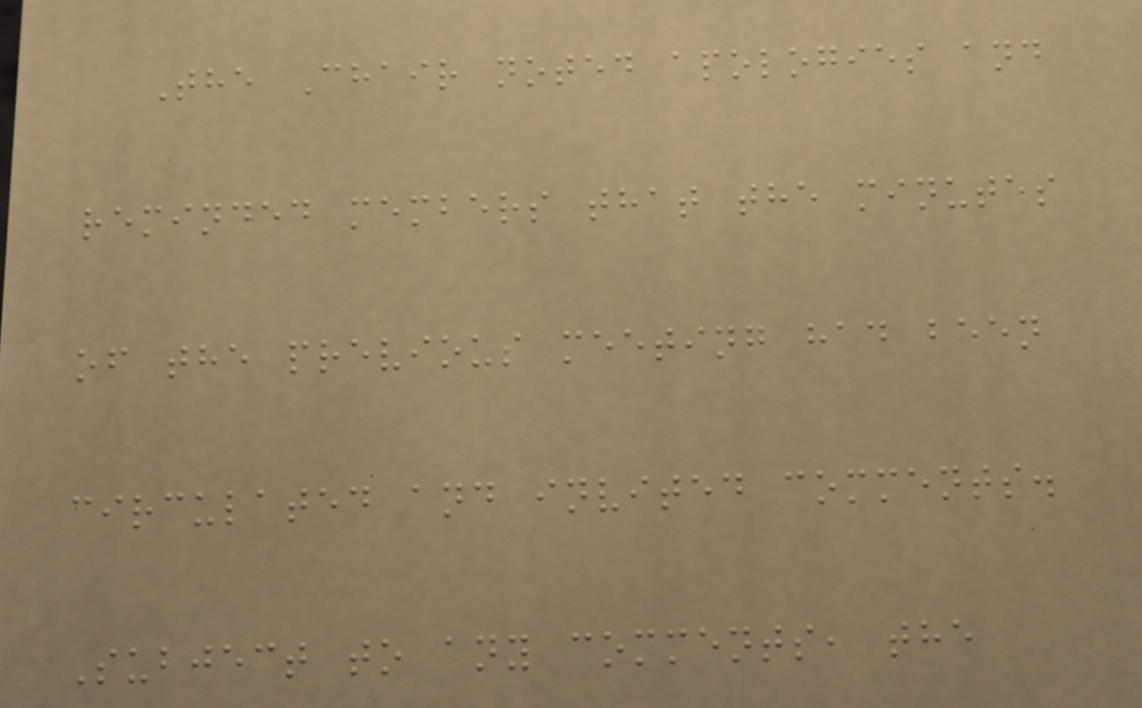The Chair noted apologies and
reminded members that the minutes
of the previous meeting had been
circulated and invited comments.
Subject to any comments, the
